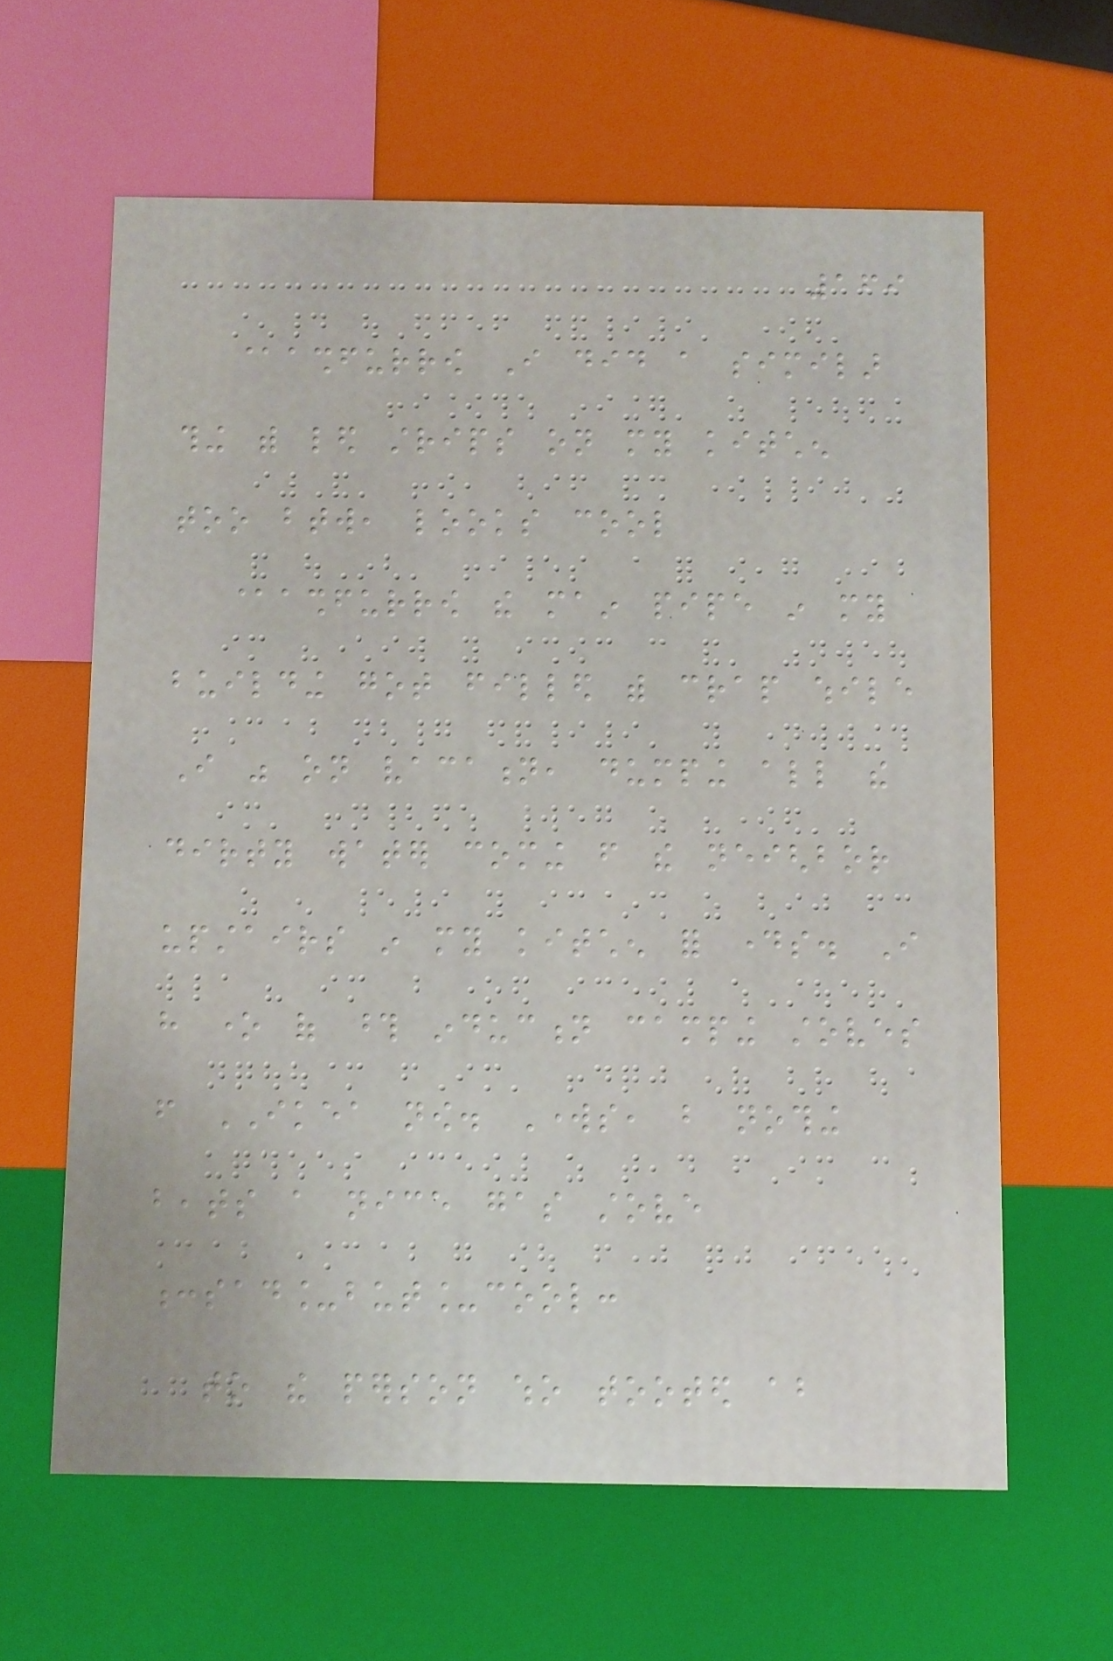169
@ashfurrow I did a similar
thing with led strips on my kitchen
too btw, looks cool
@ashfurrow the main pipe in my
building got filled with crap while
I was on vacation, dumping all the
dirty water coming from the neighbor
upstairs in my kitchen for days. I
have one of those induction camping stoves
from IKEA now. Works, but nothing
beats a nice gas stove
:sad_but_cool:
to the person who tooted about
